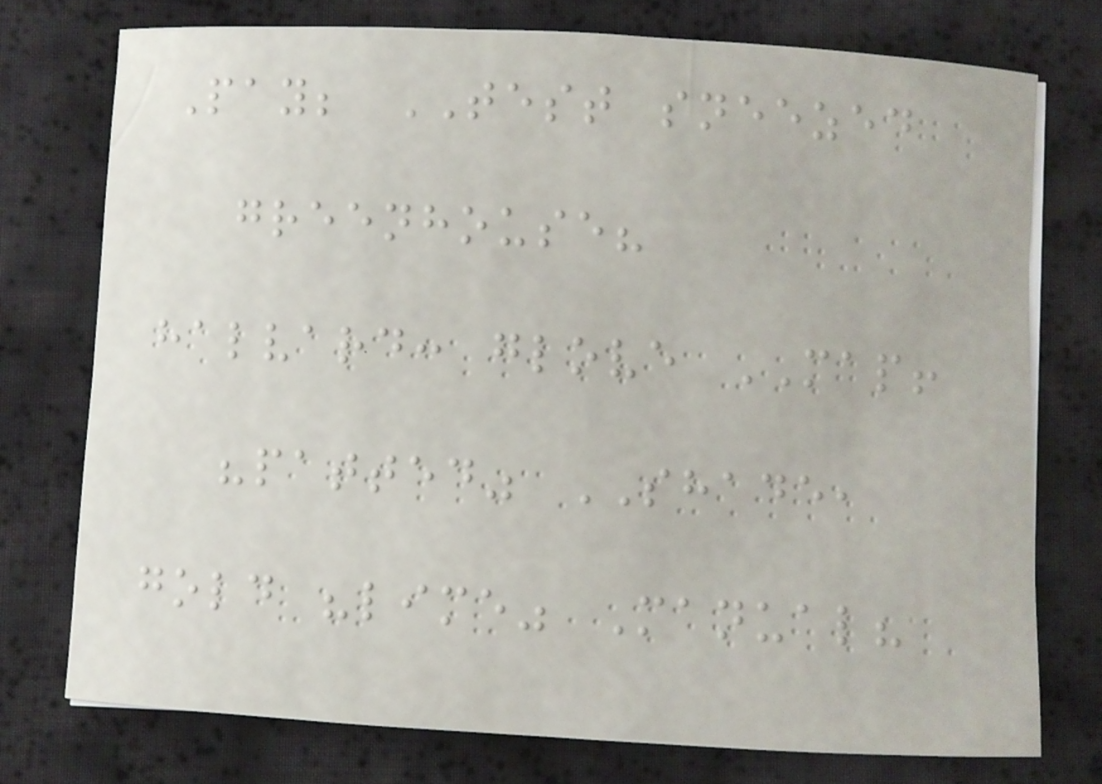Pay; TEST sneezed
greenhouse?
halvard: glove MAP!
"patted" SHADE,
gold "lime" Manual?
